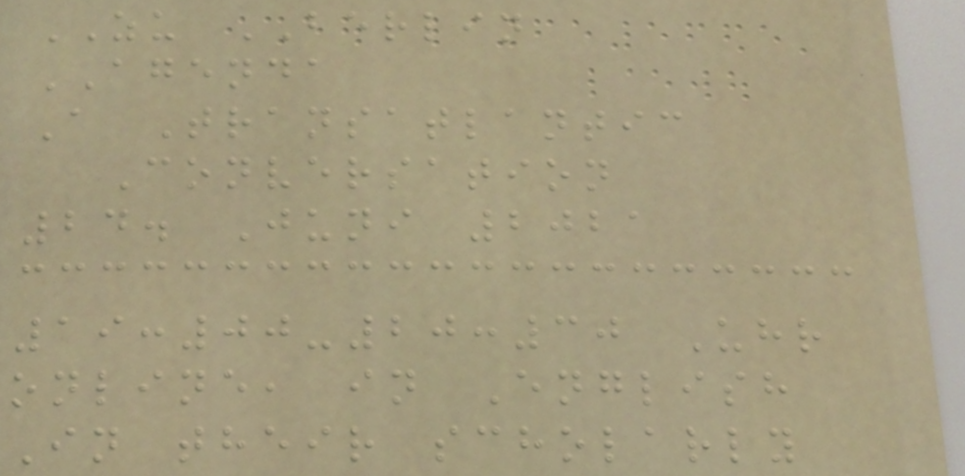ZU BERLIN
AGENDA
A Transatlantic
Conversation
24. Juni 2021
19:00-20:30 Uhr
online, in English
In their scholarly
